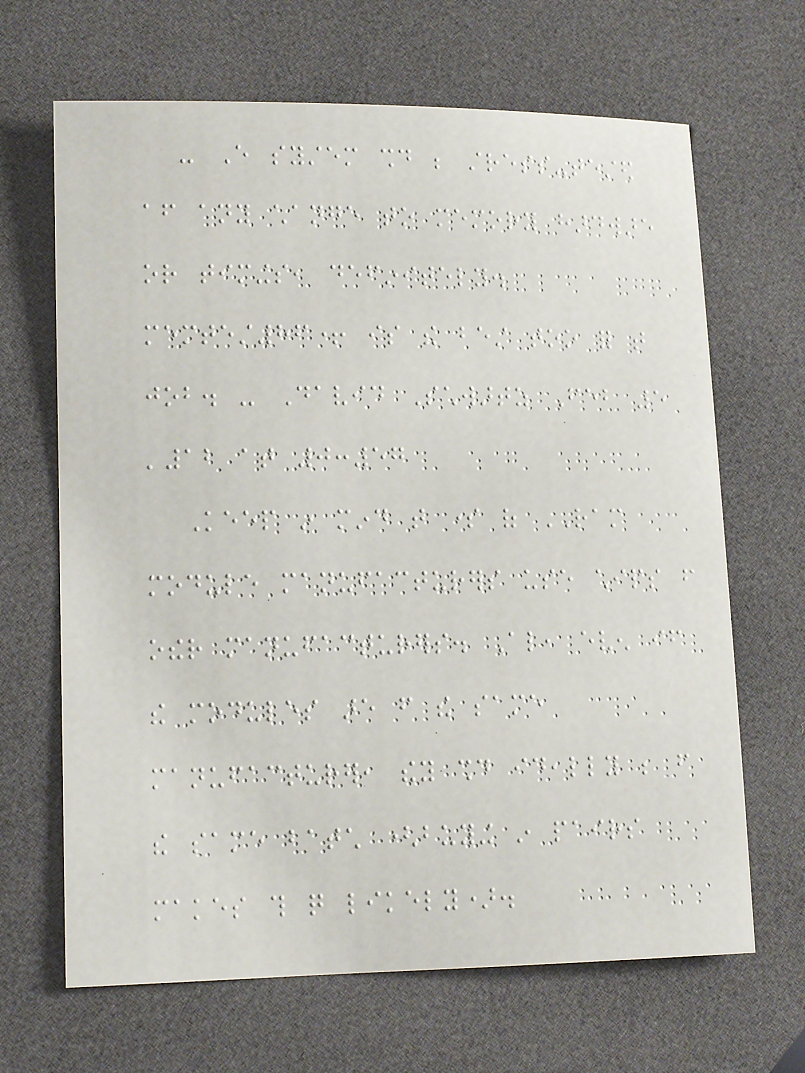- Every system should be stress-tested
after any change to memory hardware
or timings, definitely.
memtest86+ is the best too for that
job. - David Schwartz Feb 5
'12 at 0:57
Keep in mind that some of RAM
module manufacturers use chips from
other manufacturers. Also, even if
the modules are from the same
manufacturer, they should ideally be from
the same batch (buying in pairs
makes this quite likely).
